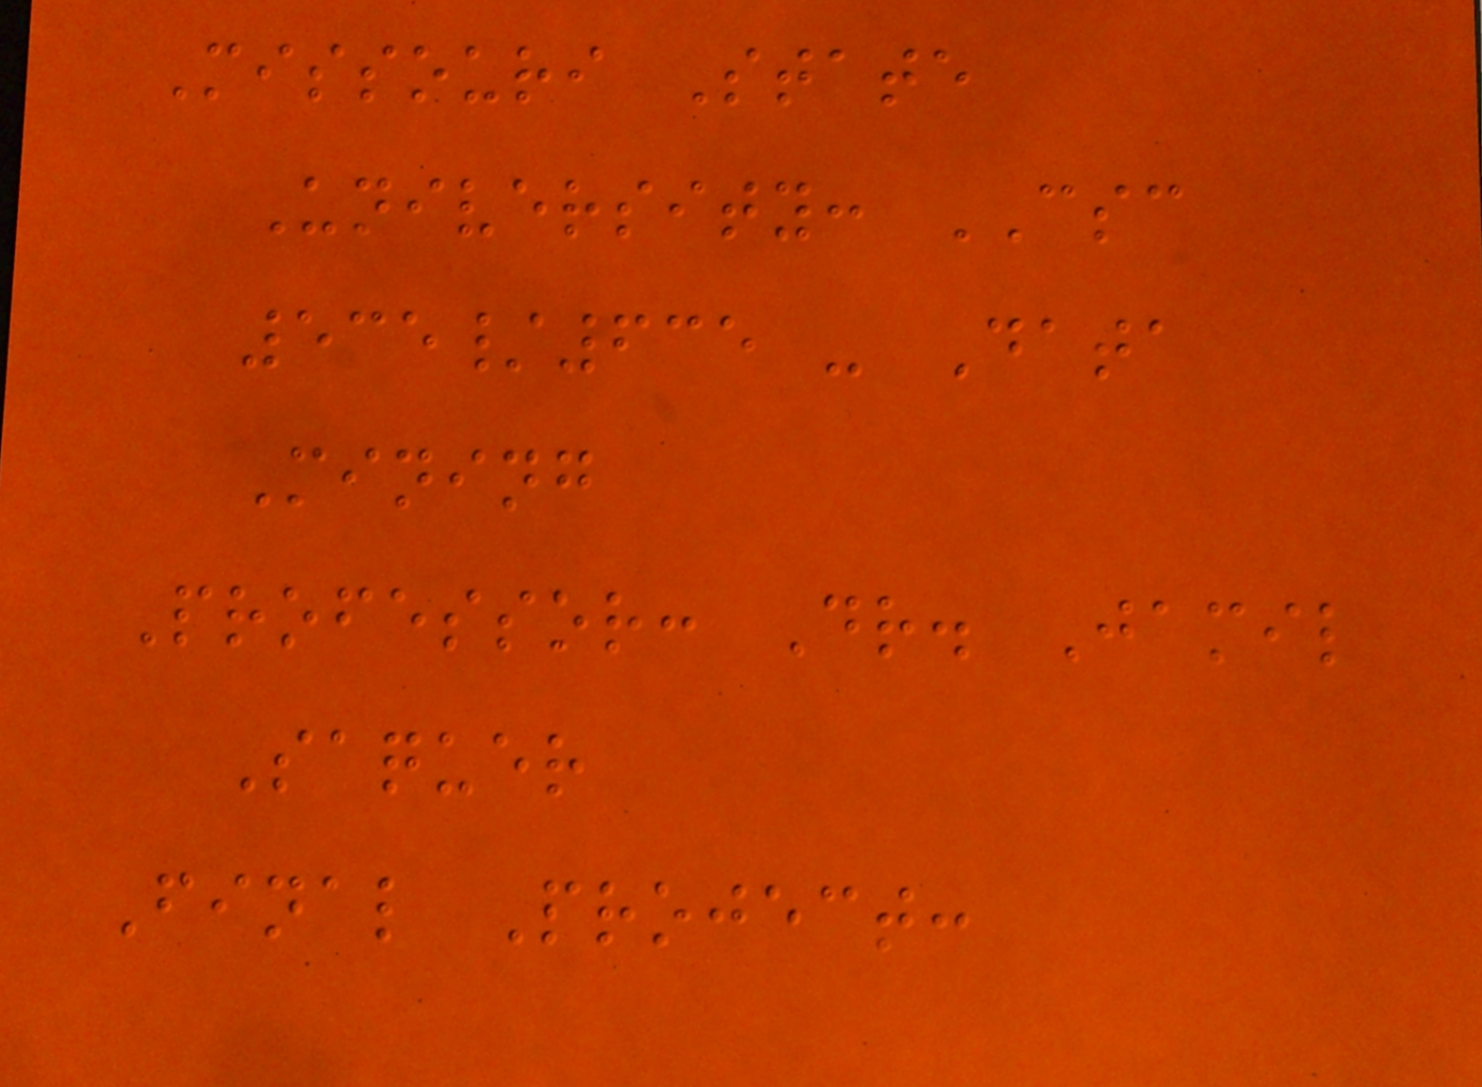Missouri State
University: CSC
535/635 - Data
Mining
Professor: Dr. Jamil
Saquer
Final Project:
